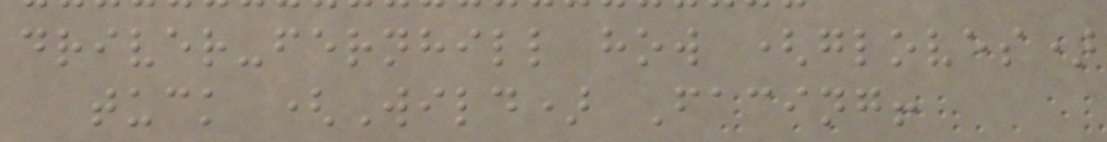driver-fernhill how (gloves)
tuck (Wild) Facing!
